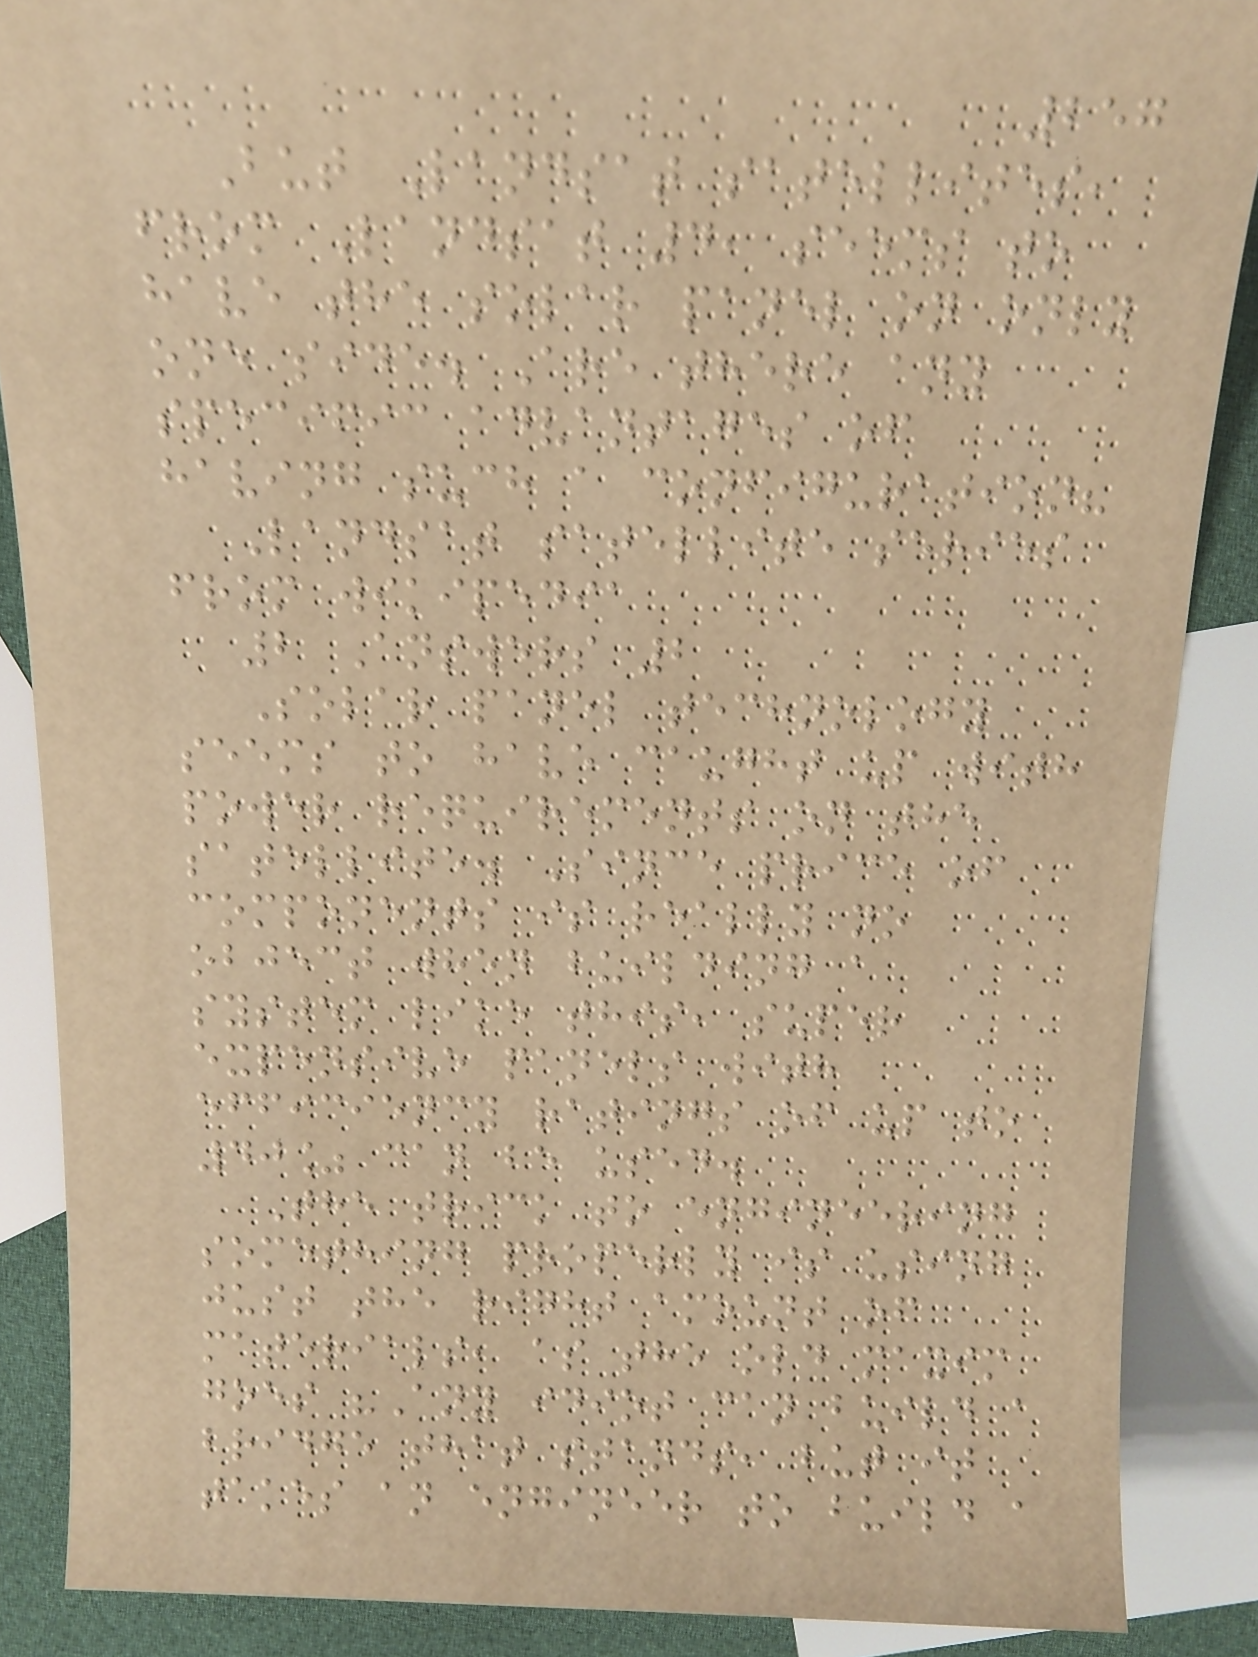257
But Landsat satellites,
from Landsat 4, seems to
have the solar panel on only
one side. Are there any
specific advantages of
having such a configuration?
Landsat satellite series
from wikipedia
2 Answers 2
Solar panel technology
seems to have caught up with
power requirements on the
satellite. Since price of
components is really no
object when building a
system like this, super
expensive panels with
efficiency ratings of up to
40% can be used.
The trick to engineering
something properly is using
just the right amount of
materials, as the old maxim
goes "Any idiot can build a
bridge that stands, but it
takes an engineer to build a
